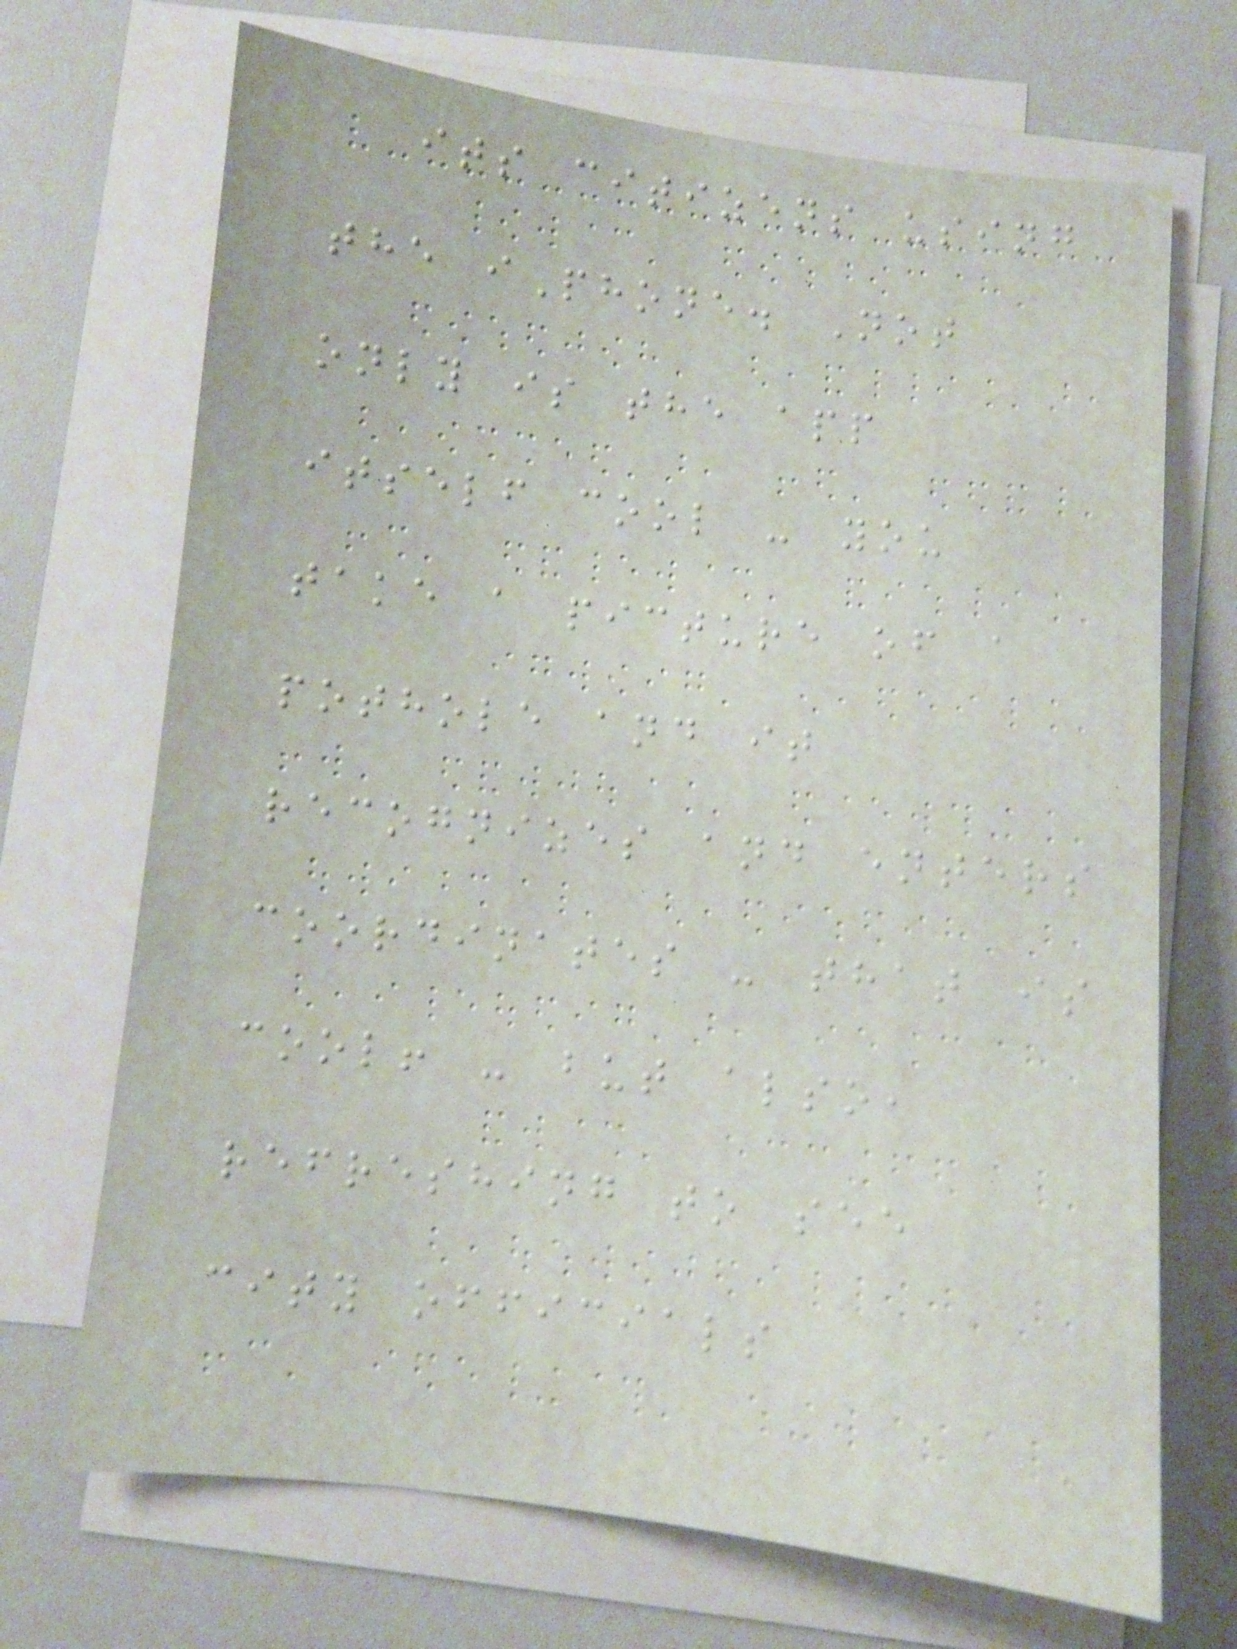its citizens using
the iPhone. Not
only is the app
itself cool - you
take a picture of a
pothole and it
recognizes and enters
coordinates - that is
cool! - but also,
refreshing to see
city officials
